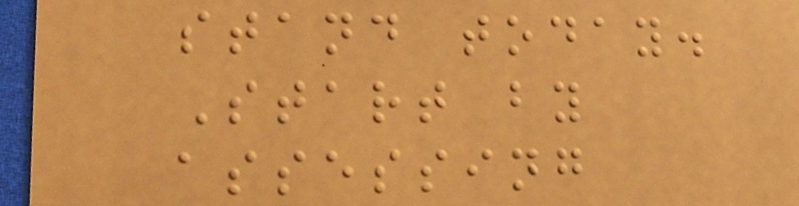stand today.
Start by
assessing
